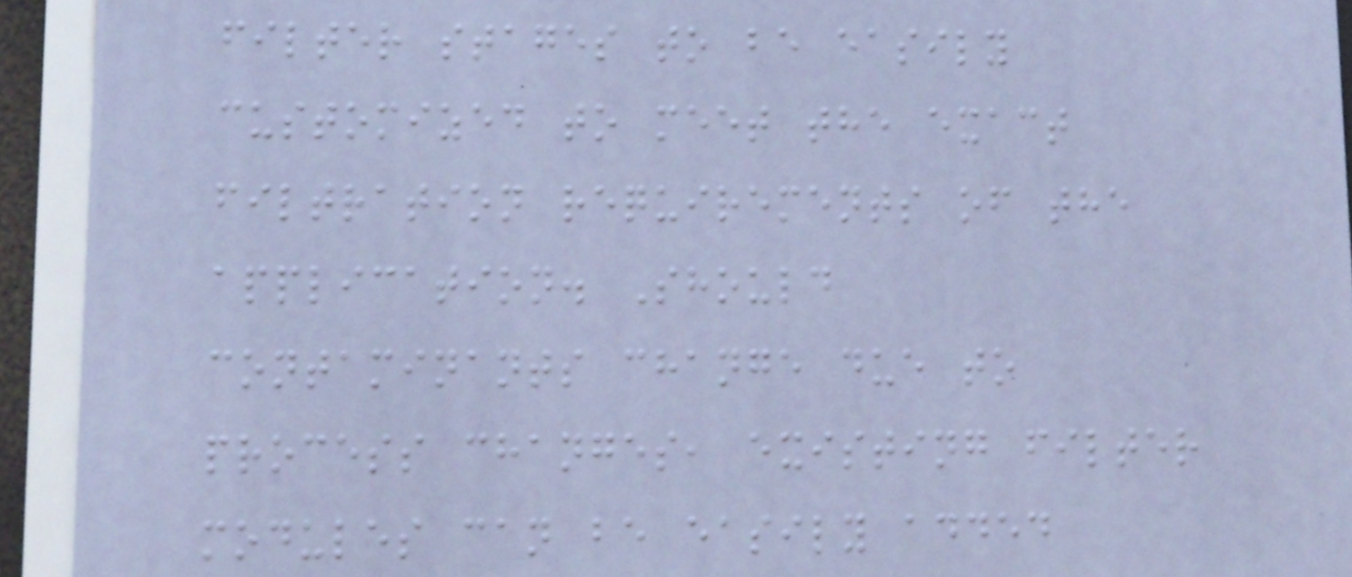filter stages to be easily
customized to meet the exact
filtration requirements of the
application. Should
contaminants change due to
process changes, existing filter
modules can be easily added
